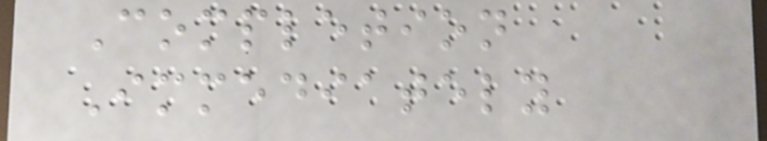Completion
Immediately
